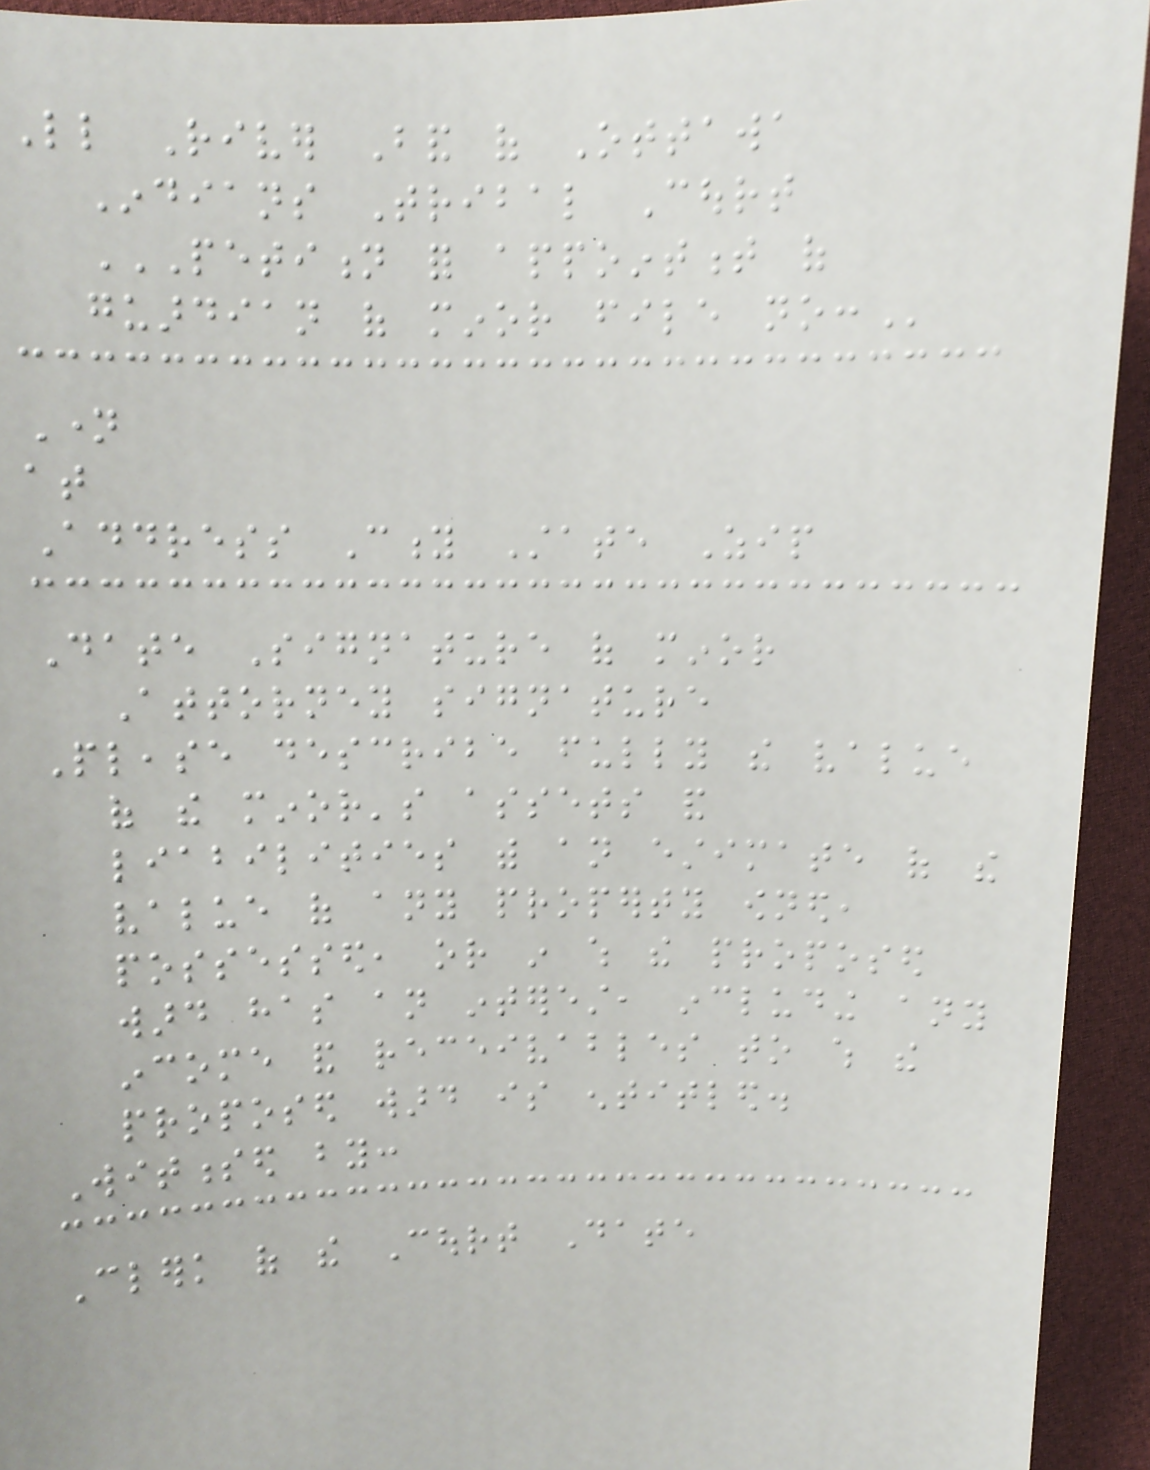Little River Band of Ottawa
Indians Tribal Court
PETITION FOR APPOINTMENT OF
GUARDIAN OF MINOR FILE NO:
Name
at
Address City State Zip
Date Signature of minor
Attorney signature
Please describe fully the value
of the minor's assets and
liabilities with an estimate of the
value of any property owned,
possessed, or in which the proposed
ward has an interest, including any
income and receivables to which the
proposed ward is entitled.
Witnessed by:
Clerk of the Court Date
